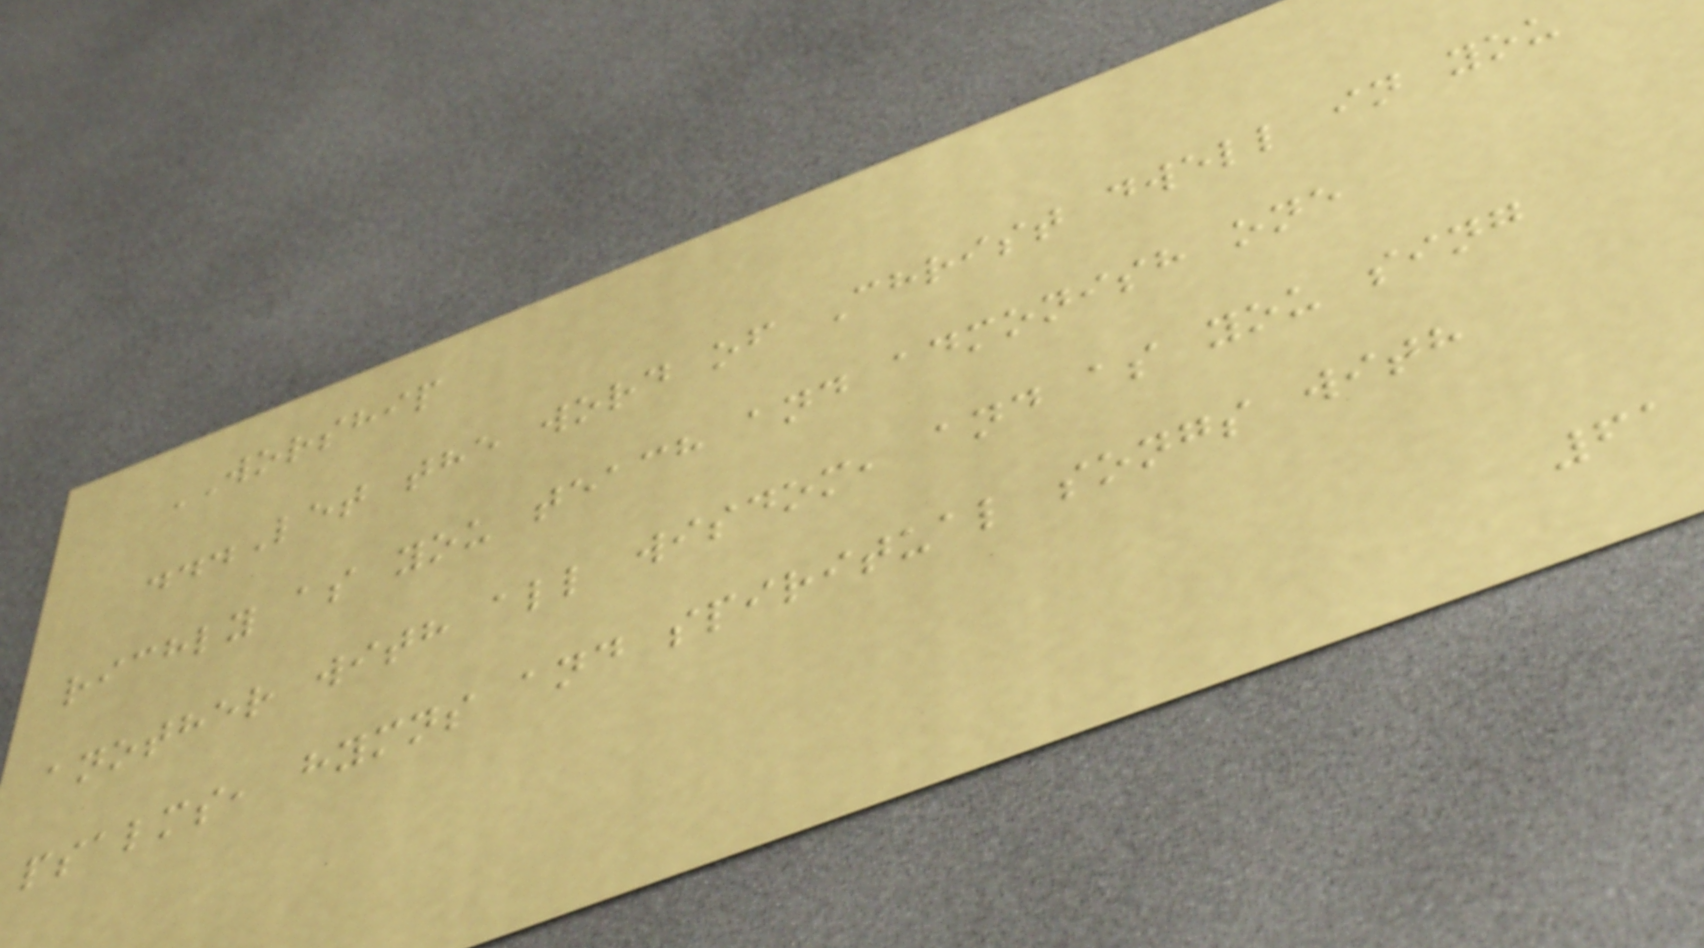WORSHIP
...Let the word of Christ dwell in you
richly as you teach and admonish one
another with all wisdom, and as you sing
psalms, hymns and spiritual songs with
61
